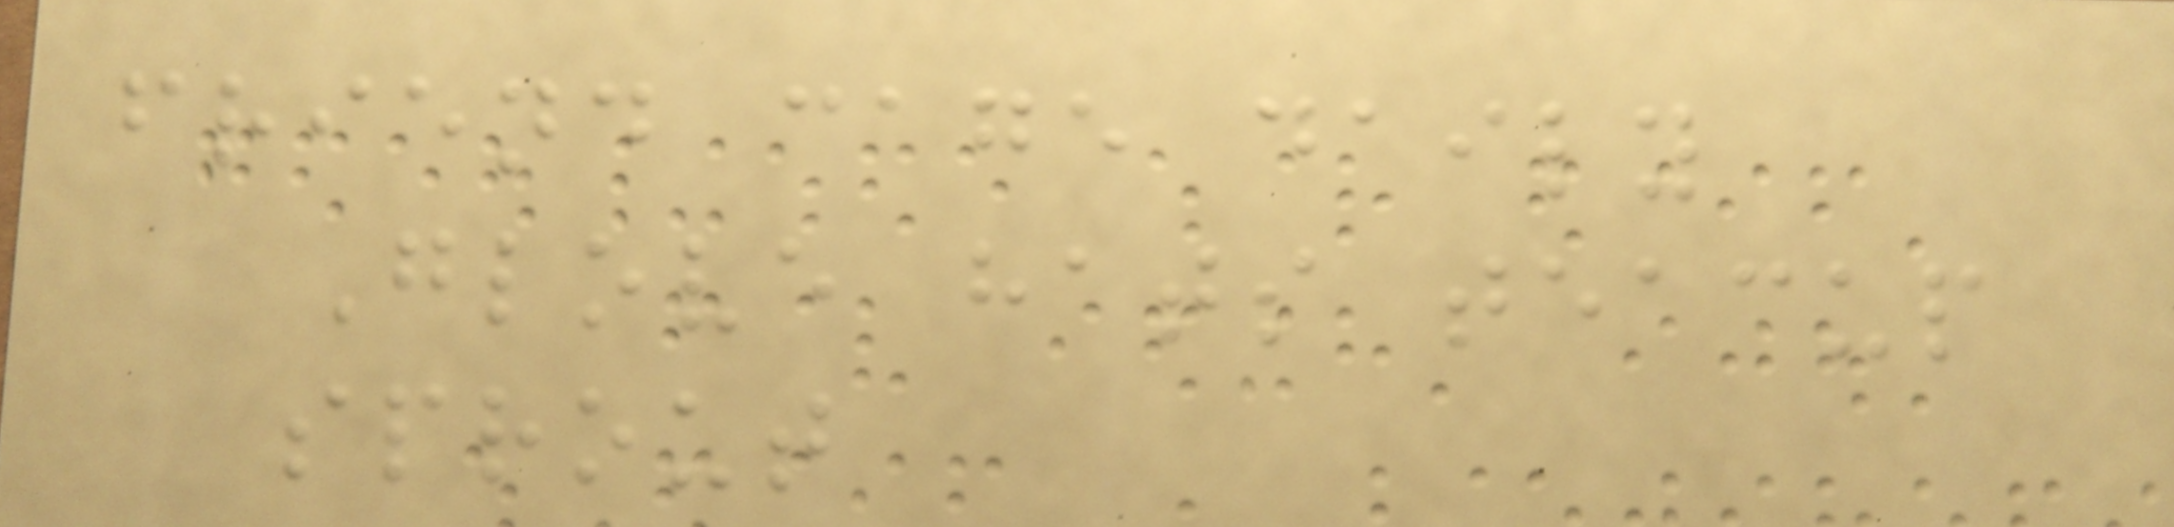friend cage daily
Glove hats teacup
sprout
